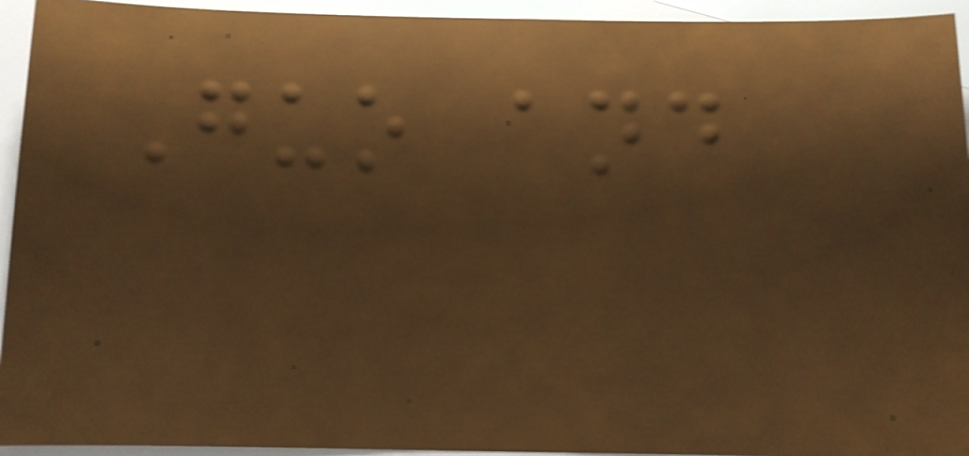Guo and
